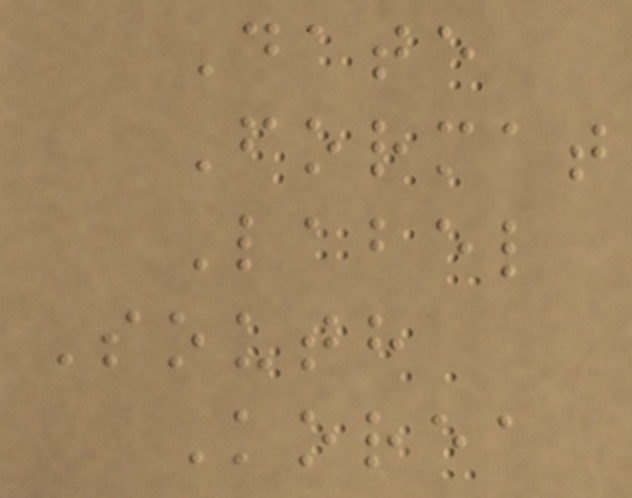Date
Format
Label
South
Korea
